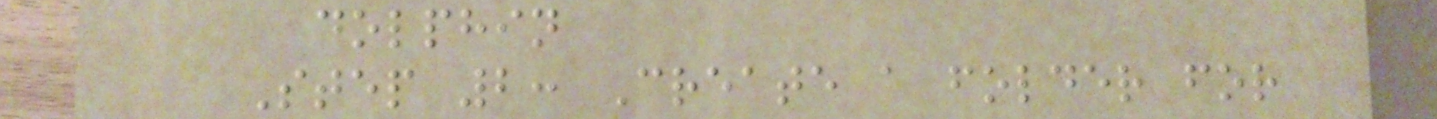dolphin
Step 2: Create a folder for
